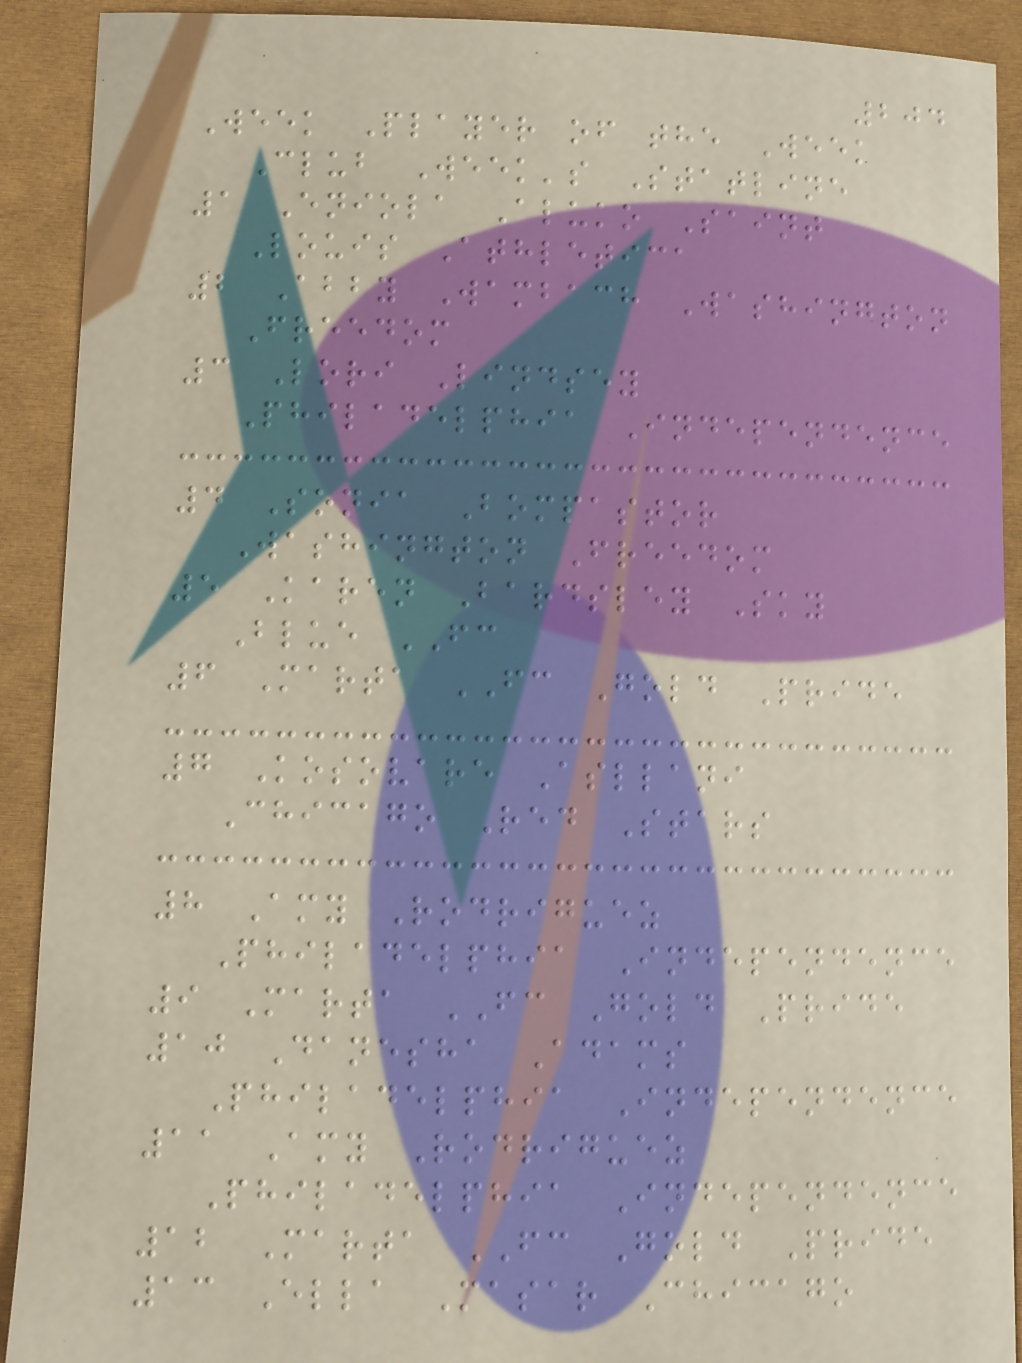204
Week Player of the Week
Club Week's Statline
1 Eniola Aluko Saint
Louis Athletica
2 Abby Wambach Washington
Freedom
3 Lori Lindsey
Philadelphia Independence
4 Sonia Bompastor
Washington Freedom
5 Karen Bardsley Sky
Blue FC
6 Marta FC Gold Pride
7 Kosovare Asllani
Chicago Red Stars
8 Amy Rodriguez
Philadelphia Independence
9 Marta FC Gold Pride
10 Danesha Adams
Philadelphia Independence
11 Amy Rodriguez
Philadelphia Independence
12 Marta FC Gold Pride
13 Ella Masar Chicago
